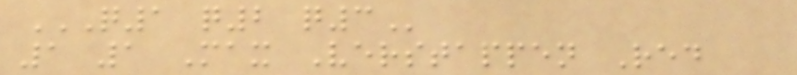Q1 Q2 Q3
1 1 Max Verstappen Red
